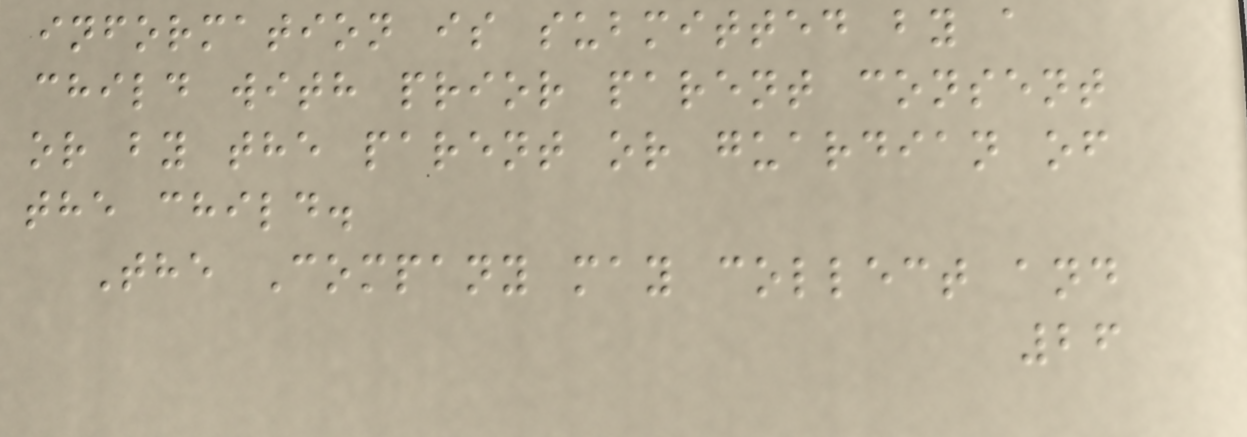information is submitted by a
child with prior parent consent
or by the parent or guardian of
the child.
The Company may collect and
26
